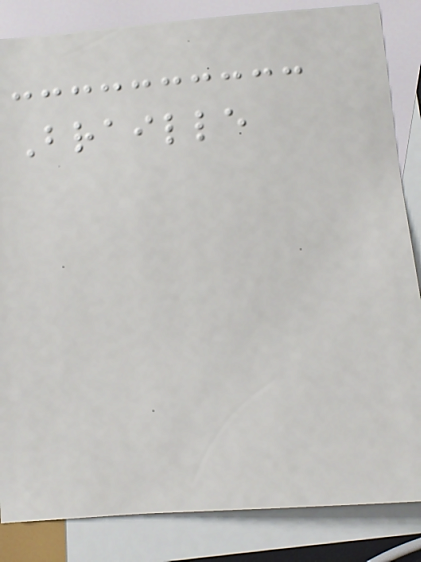Braille
